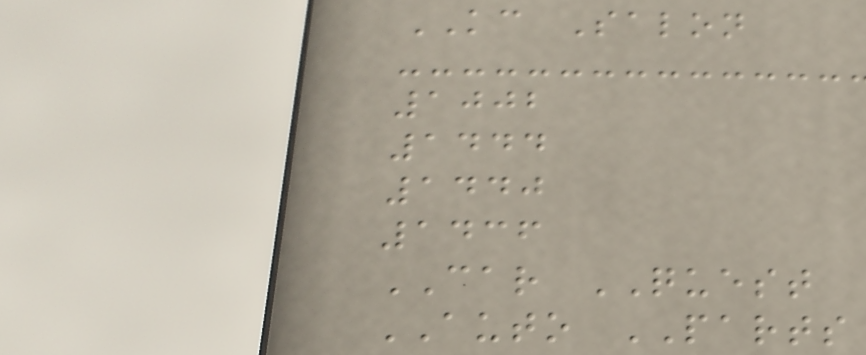KC Salon
1002
1444
1440
1436
CAR QUEST
AUTO PARTS
